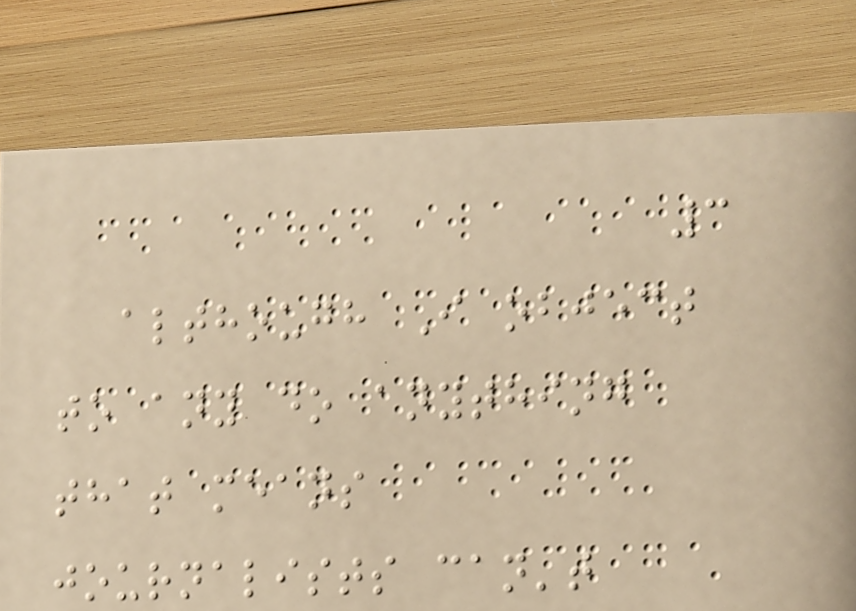3
although I object
to any do anything
that means
journalists can't
